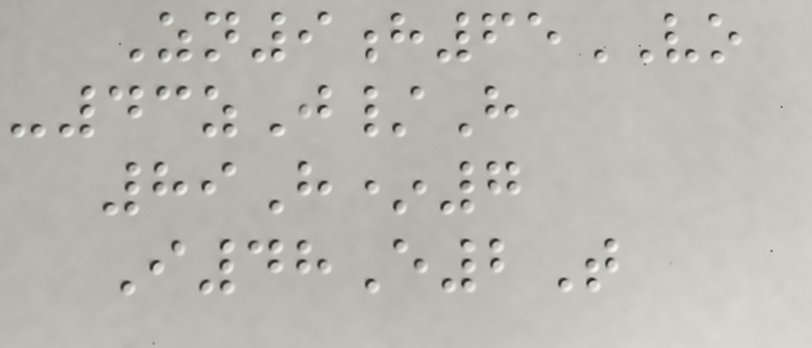Zn9h65VO
-43zJ/H
89H*7
I48E2T
